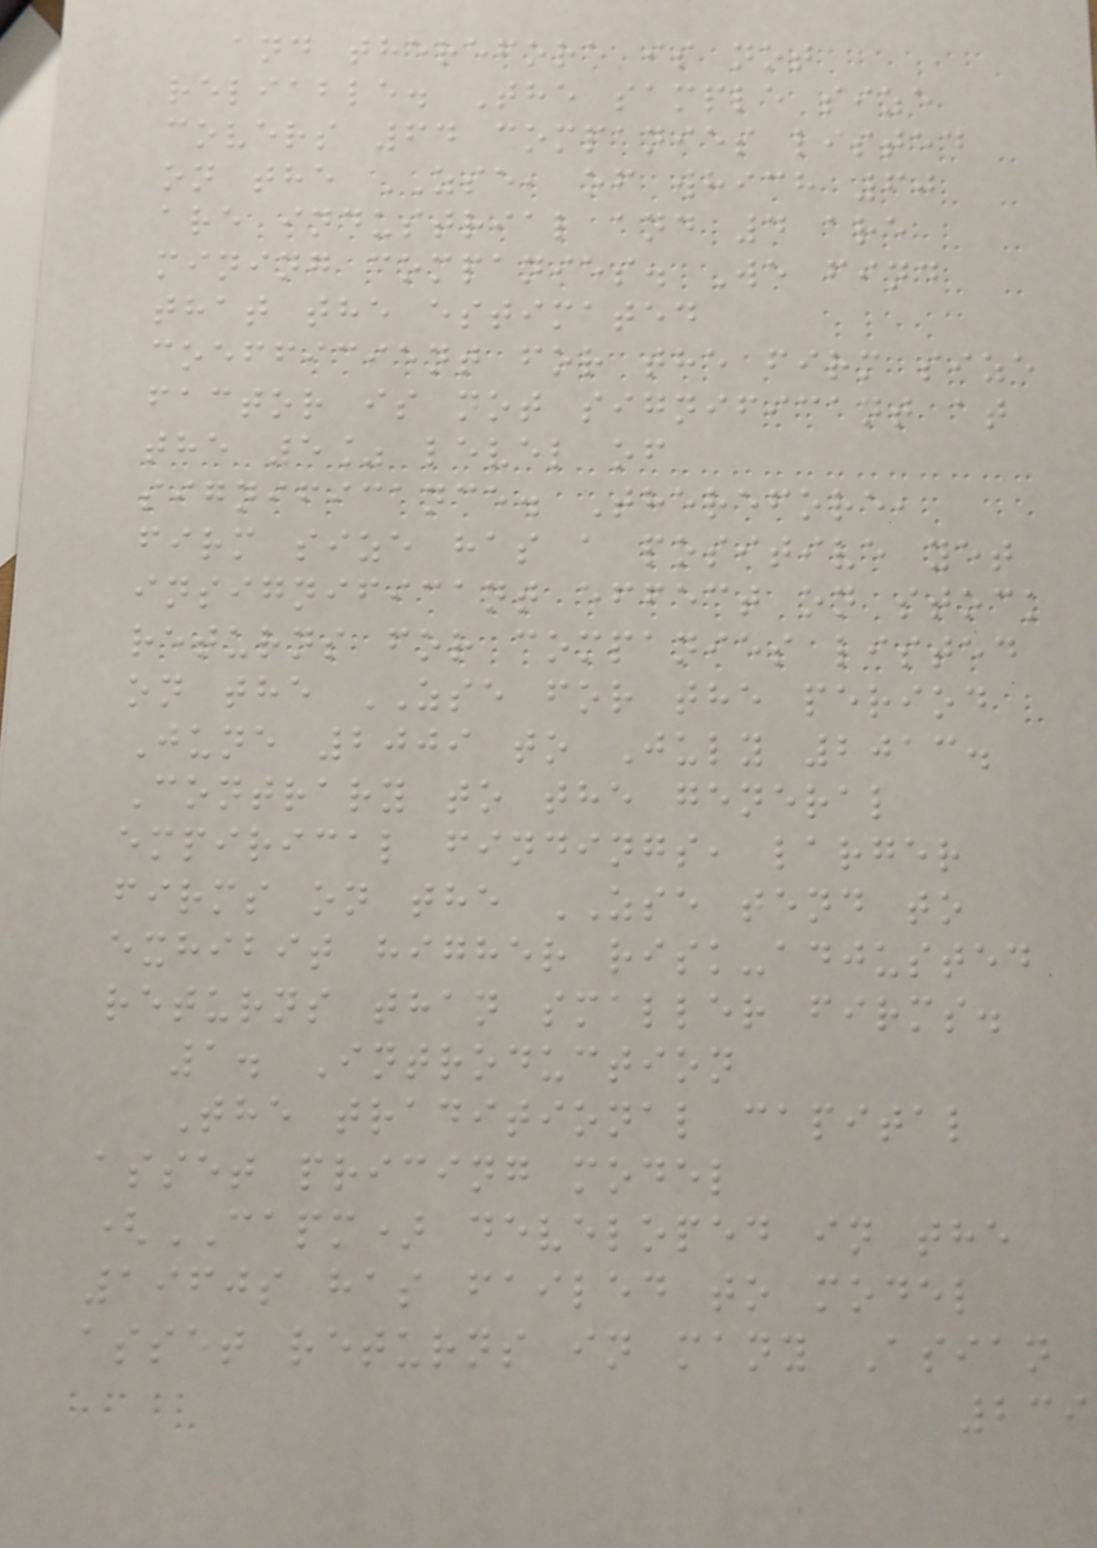and therefore is not
reliable. The sample size
covers 64 companies listed
on the ZSE, of which 60
are industrial and 4 are
mining companies. We find
that the estimated
coefficient for the firm size
factor is not significant at
the 5% level of
significance. Therefore,
firm size has a positive yet
insignificant effect on stock
returns for companies listed
on the ZSE for the period
June 2009 to July 2013.
Contrary to the general
empirical findings, larger
firms on the ZSE tend to
exhibit higher risk-adjusted
returns than smaller firms.
1. Introduction
The traditional capital
asset pricing model
(CAPM) developed in the
1960s has failed to model
asset returns in many Asian
239
